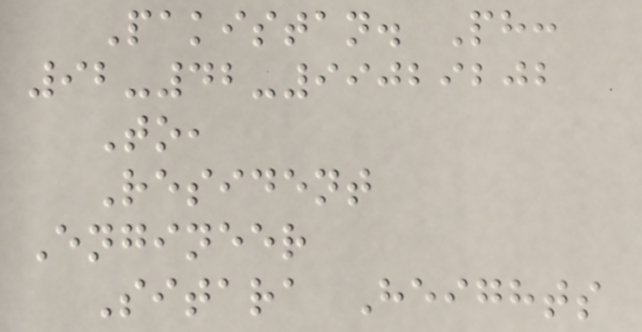Pakistan. Ph:
92-42-99029202
To,
Resident
Engineer
Sitara Heights
